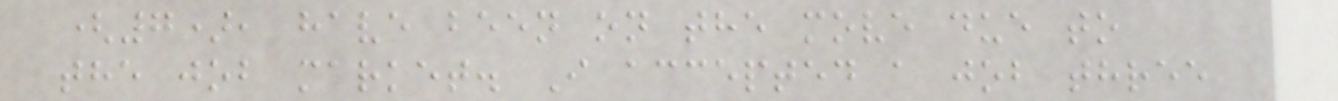(7), have been on the move due to
the job market. I accepted a job three
